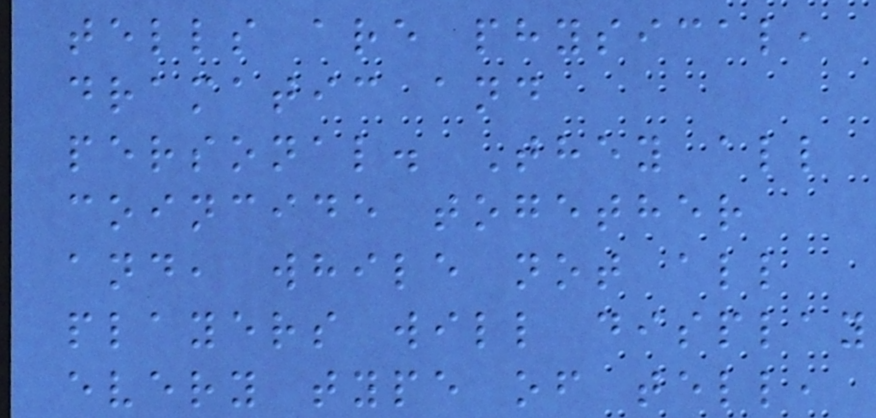tells are physical,
dramatic and
personal. They all
coincide together
and, while not all
players will display
every type of tell,
